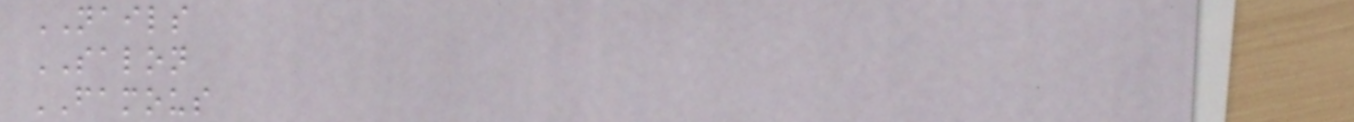NAILS
SALON
FAMOUS
